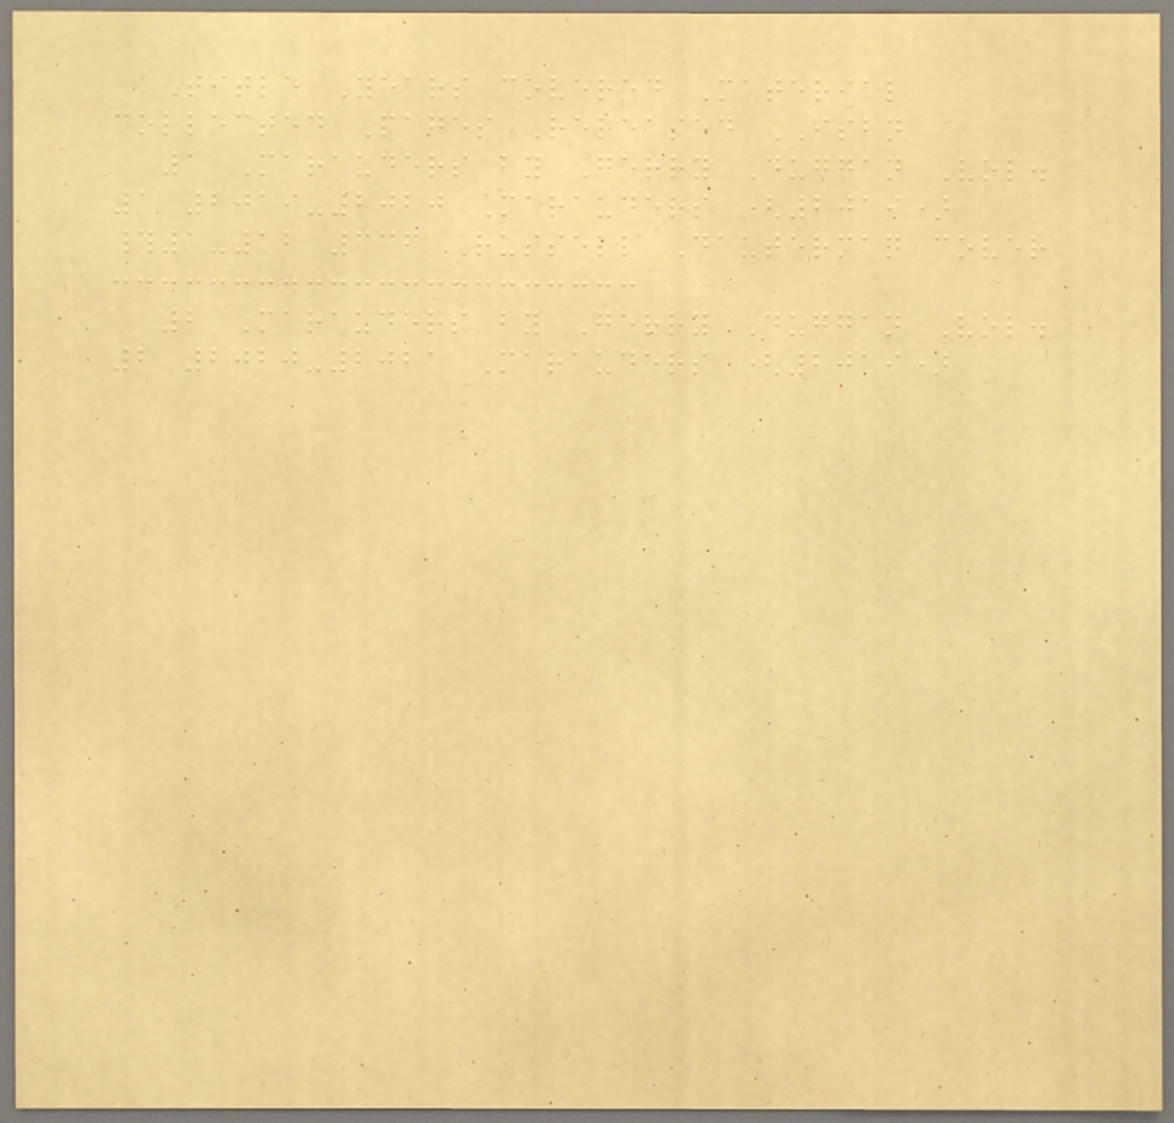Title Years covered Material
collected Pages Released ISBN
1 Marauders by Gerry Duggan Vol.
1 2019-2020 Marauders (2019)
#1-12 336 Russell Dauterman cover
2 Marauders by Gerry Duggan Vol.
2 2020-2021 Marauders (2019)
